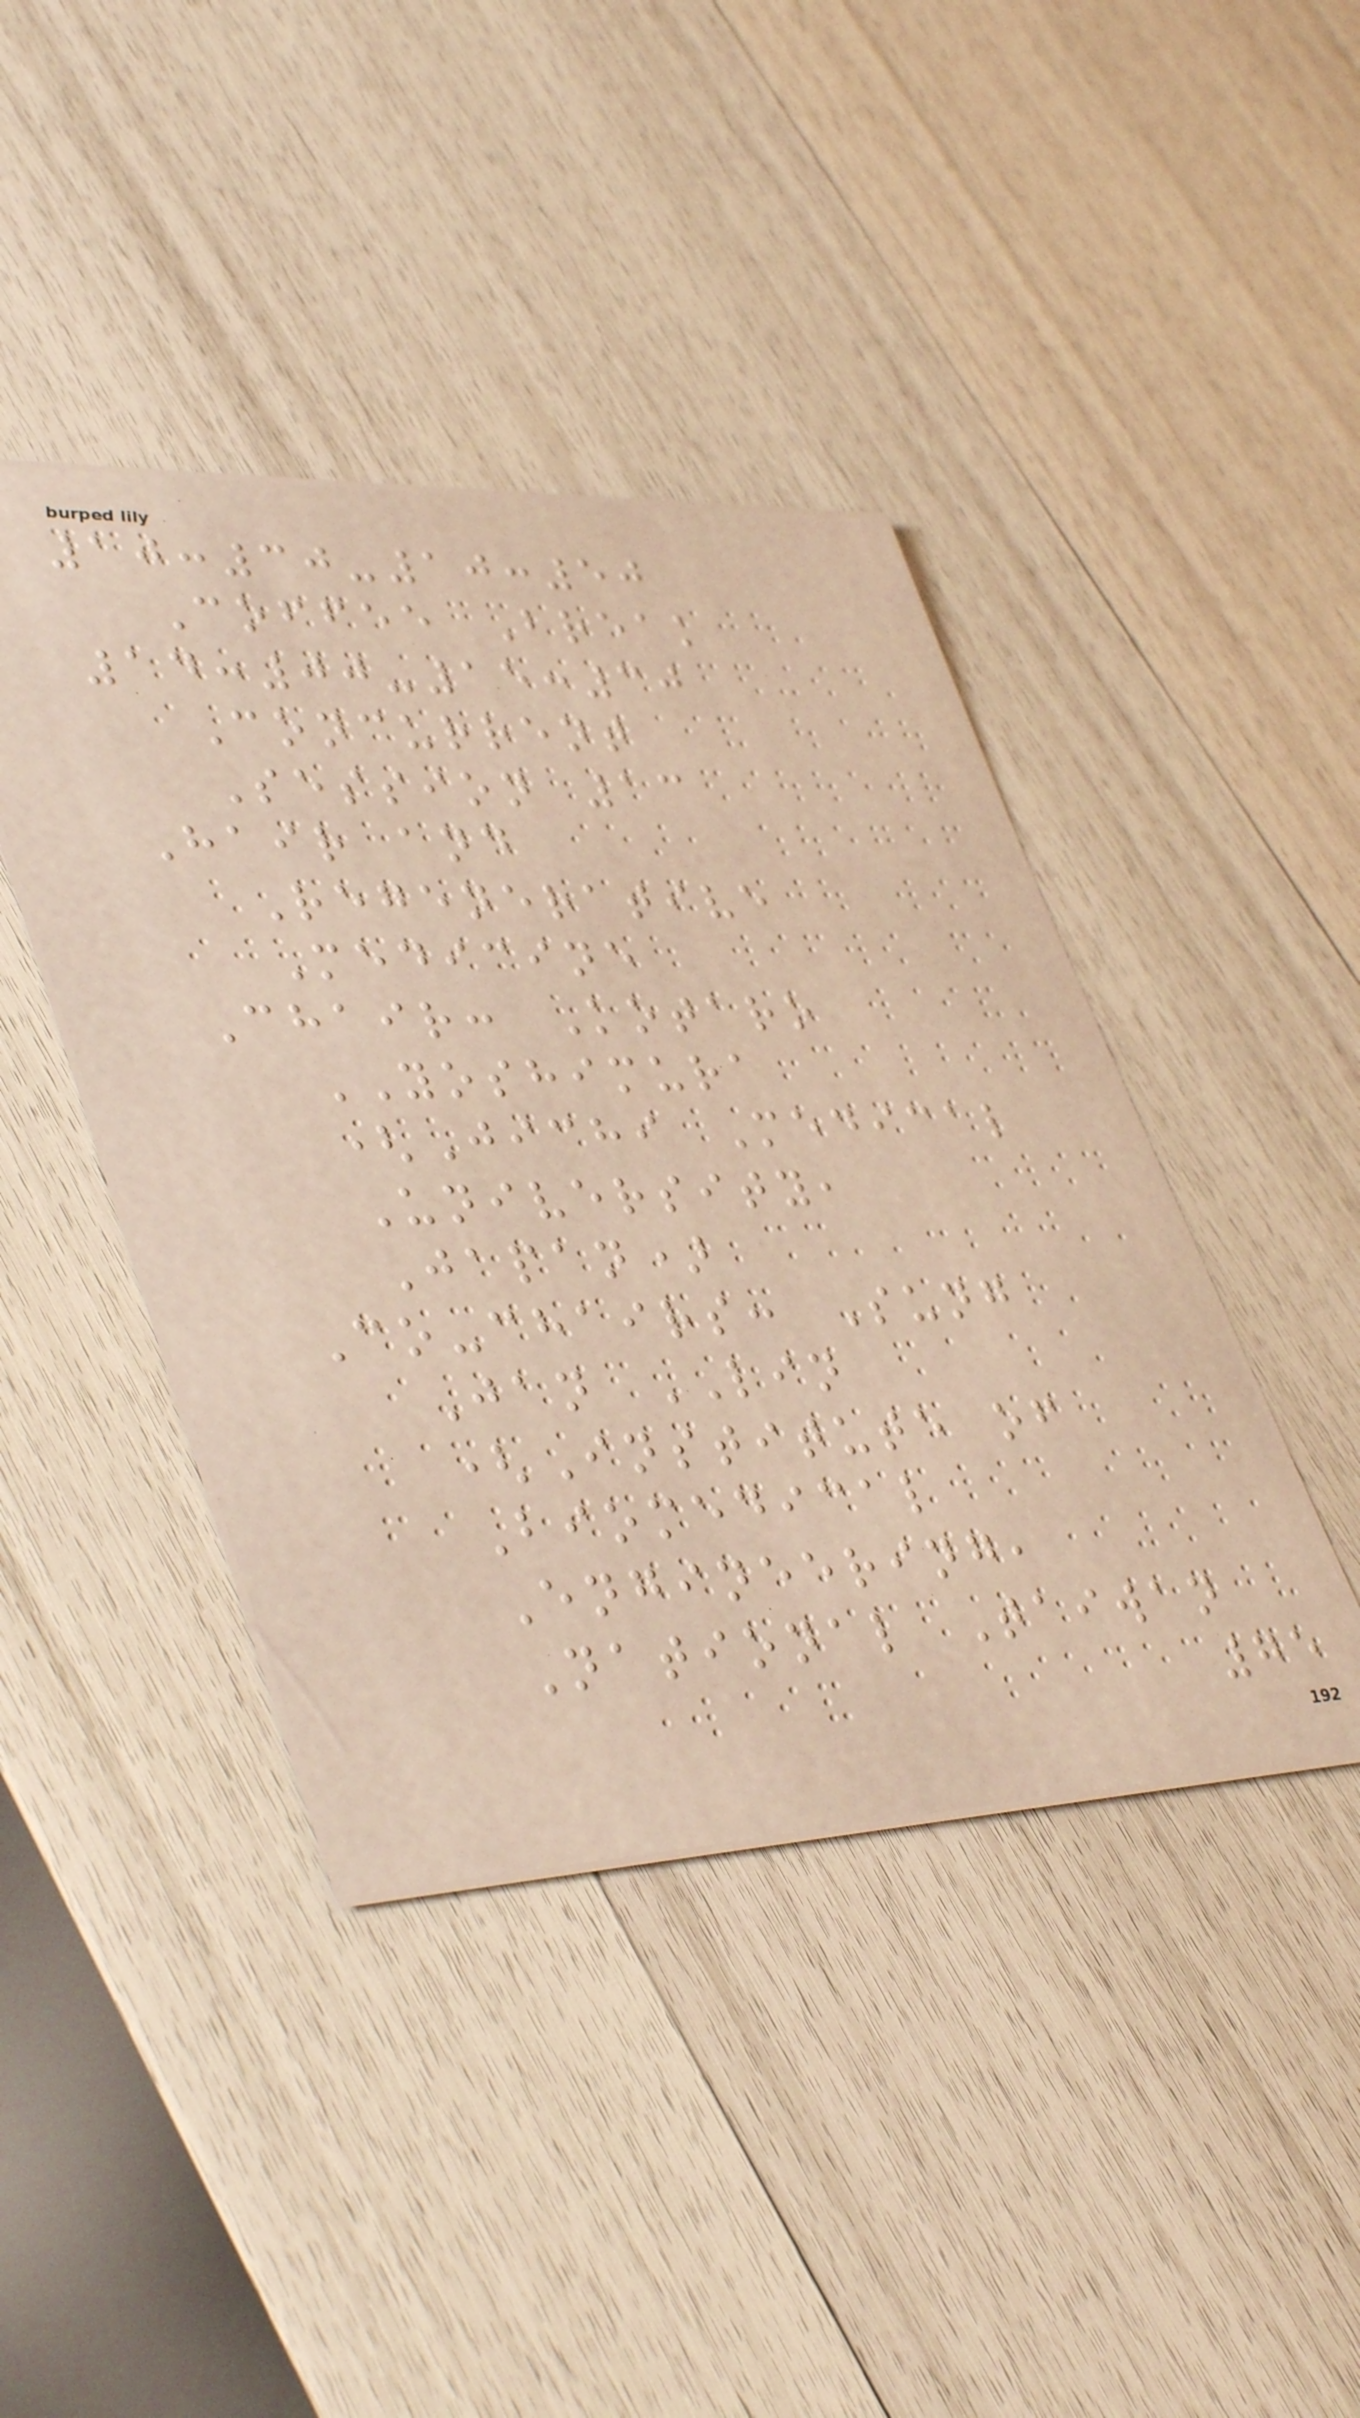10:30-10:50
Coffee Break
14:00-15:30
Concurrent
Session 13
Hair and
Regenerative
Medicine
Chair: Kotaro
YOSHIMURA
(Jichi Medical
University,
Japan)
Co-chairs: Sung
Jan LIN
(Institute of
Biomedical
Engineering,
National Taiwan
75
